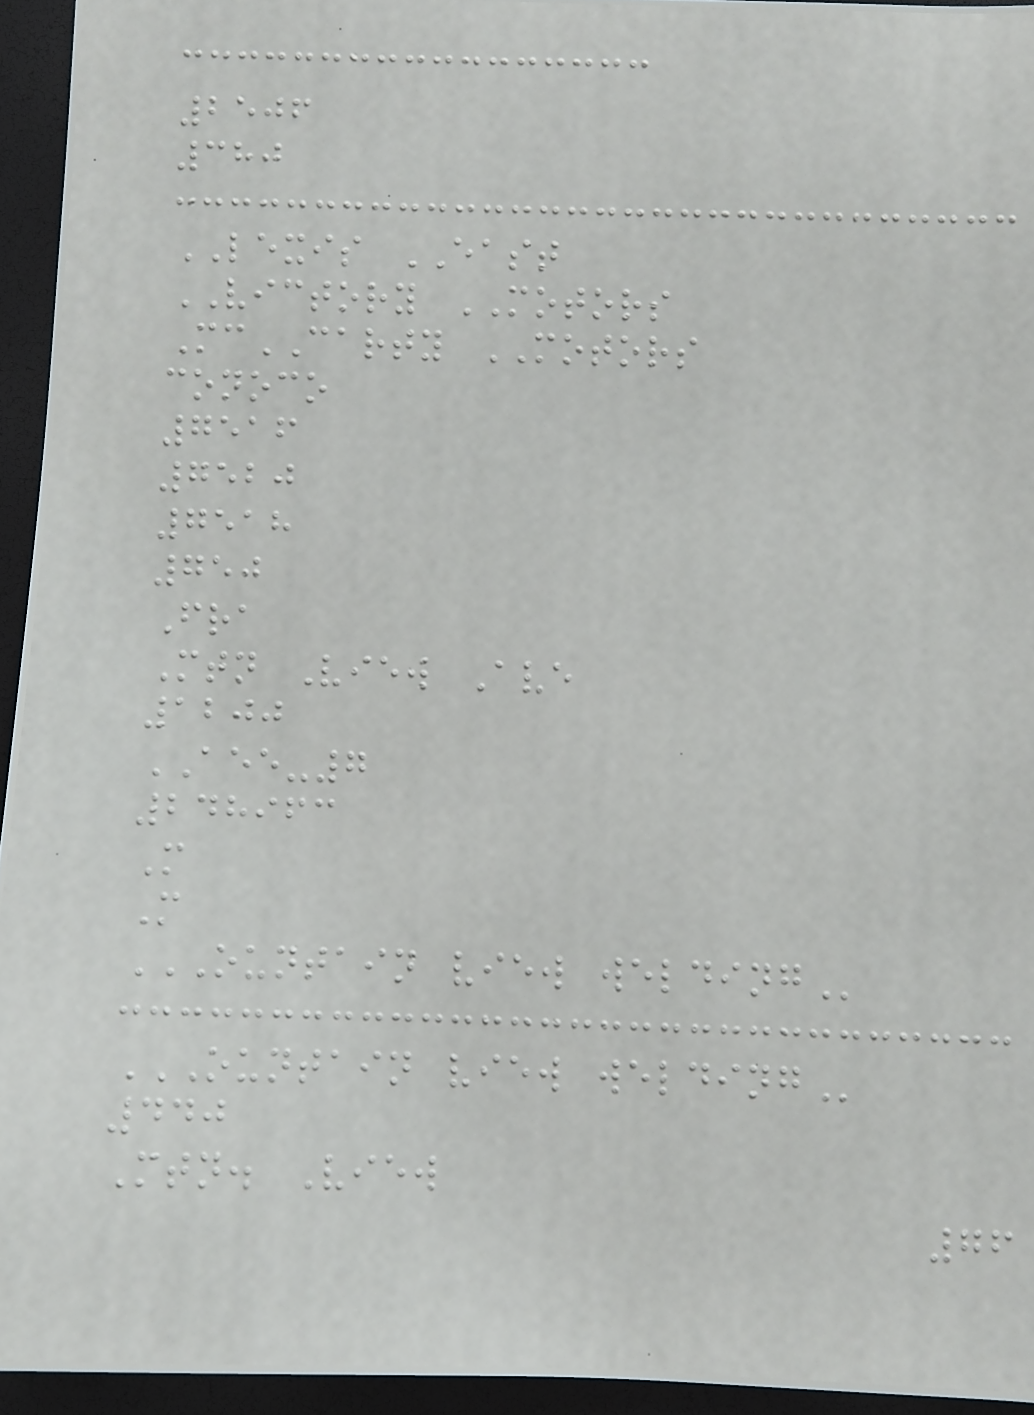2506
380
LEXIS EAST
VICTORY MOTORS
McCARTY MOTORS
conoco
7516
7520
7518
750
Fra
Mtn View Ave
1200
AEE-7
248963
M
M
OUNTAIN VIEW WELDING
OUNTAIN VIEW WELDING
440
Mtn. View
76
